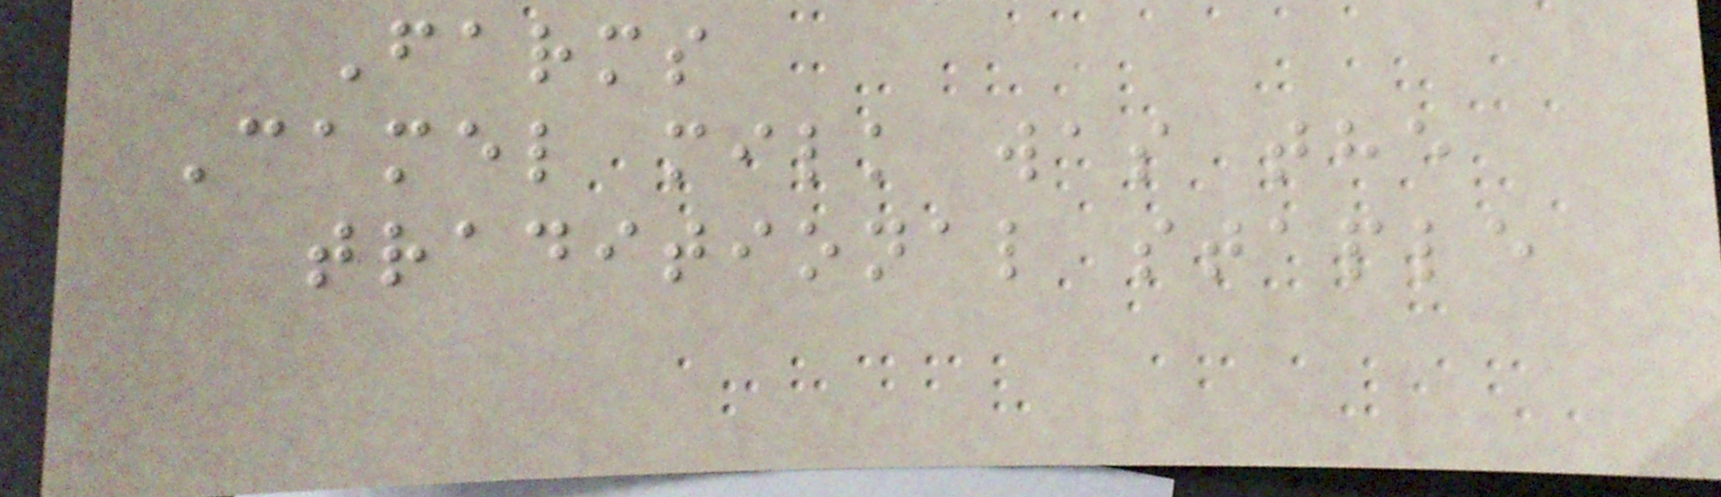Farms
Camel milk was the
traditional staple
